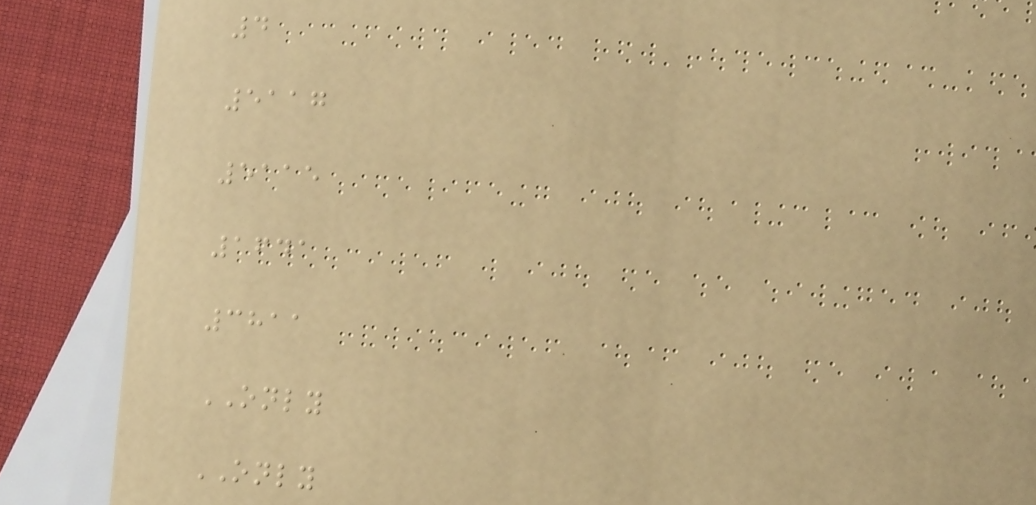4
5117
5115
1641
3811
ONLY
ONLY
